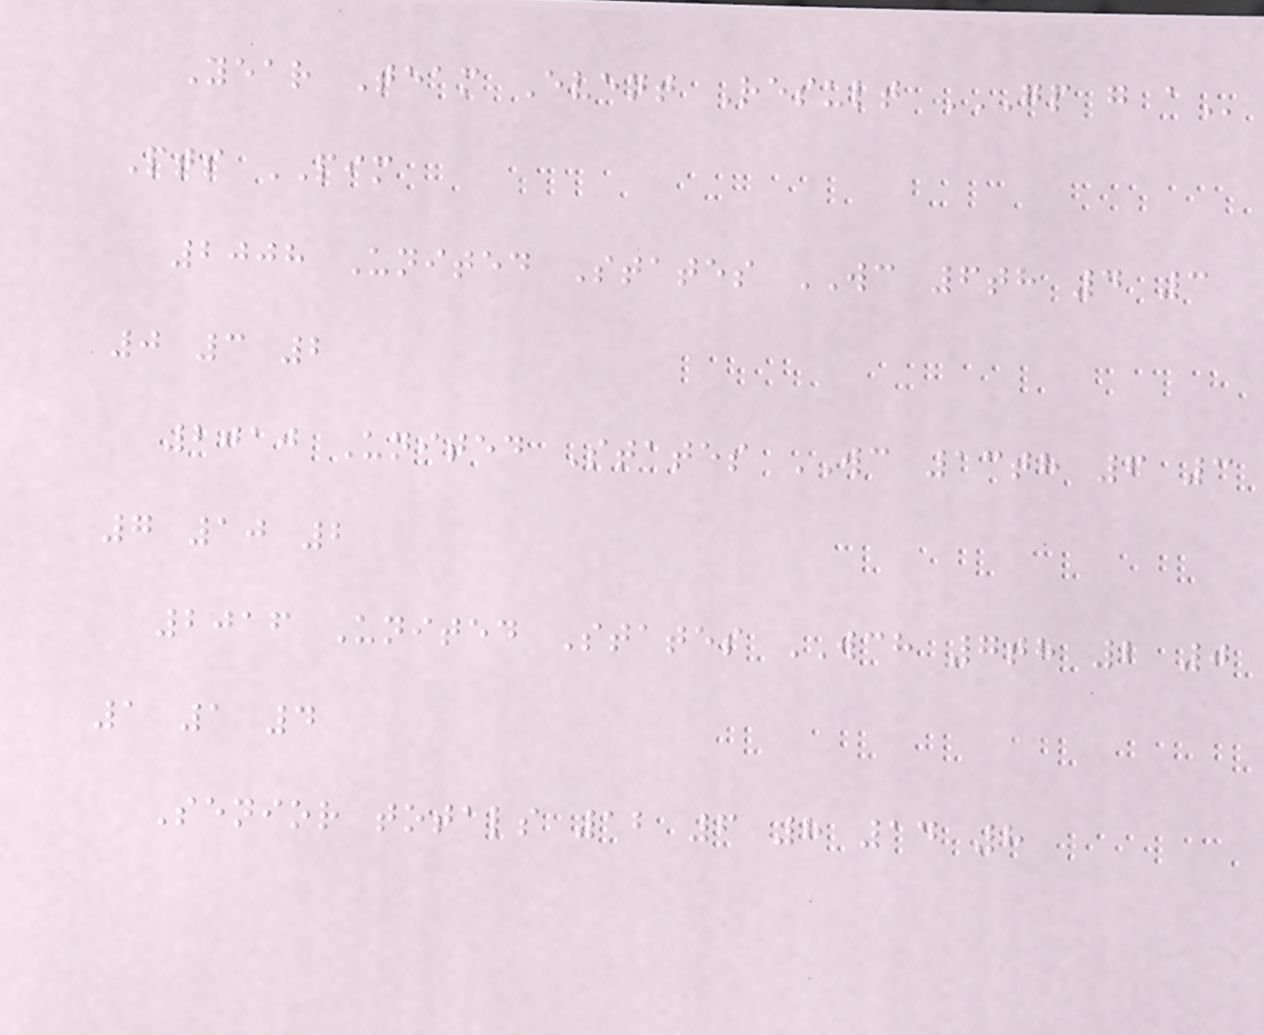Year Team Event Result GP G A
Pts PIM
2008 United States WC 6th 4 3
0 3 2
2010 United States WC 13th 6 3
7 10 2
2016 United States WCH 7th 2 0
1 1 4
Senior totals 12 6 8 14 8
